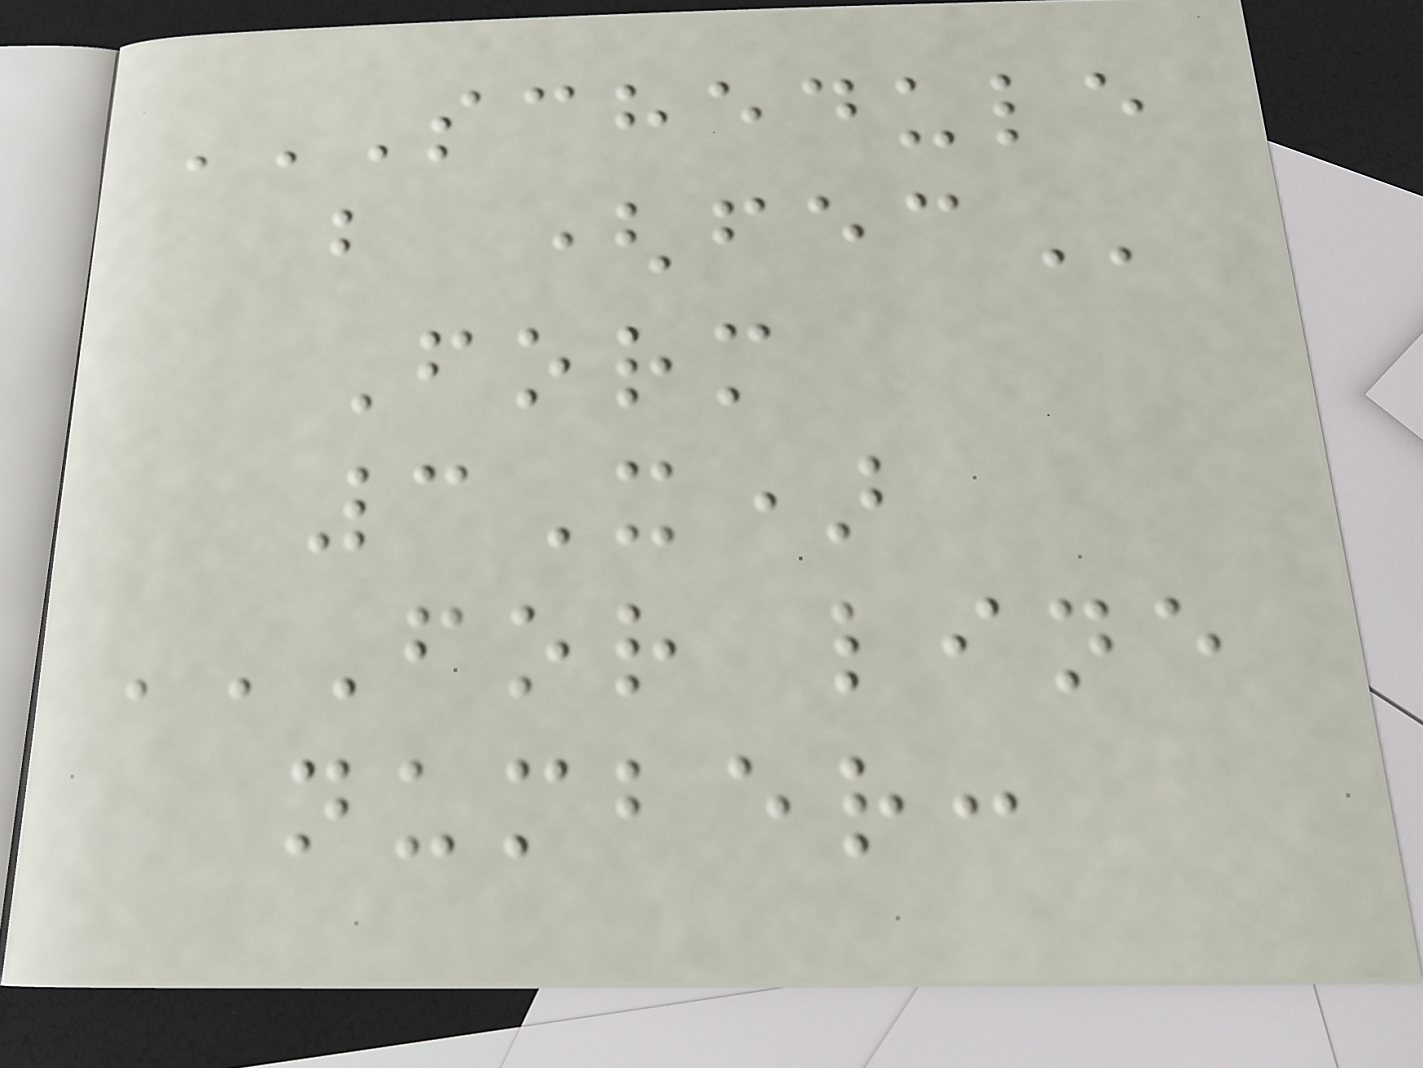SCHEDULE
B (FEC
Form
3X)
FOR LINE
NUMBER:
